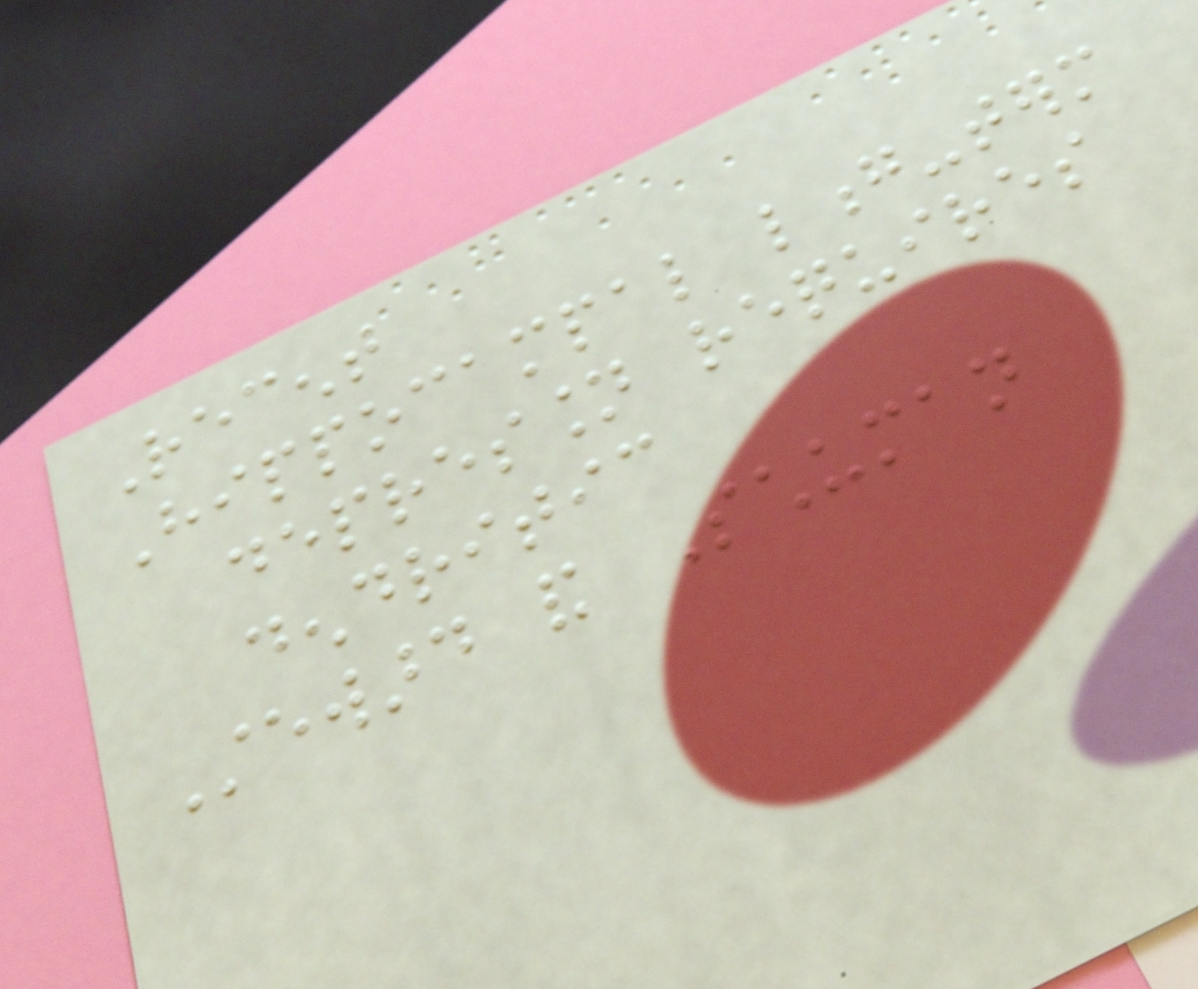Recent
Hippocampal long-term
depression requires
dendritic
Steward and Schuman
